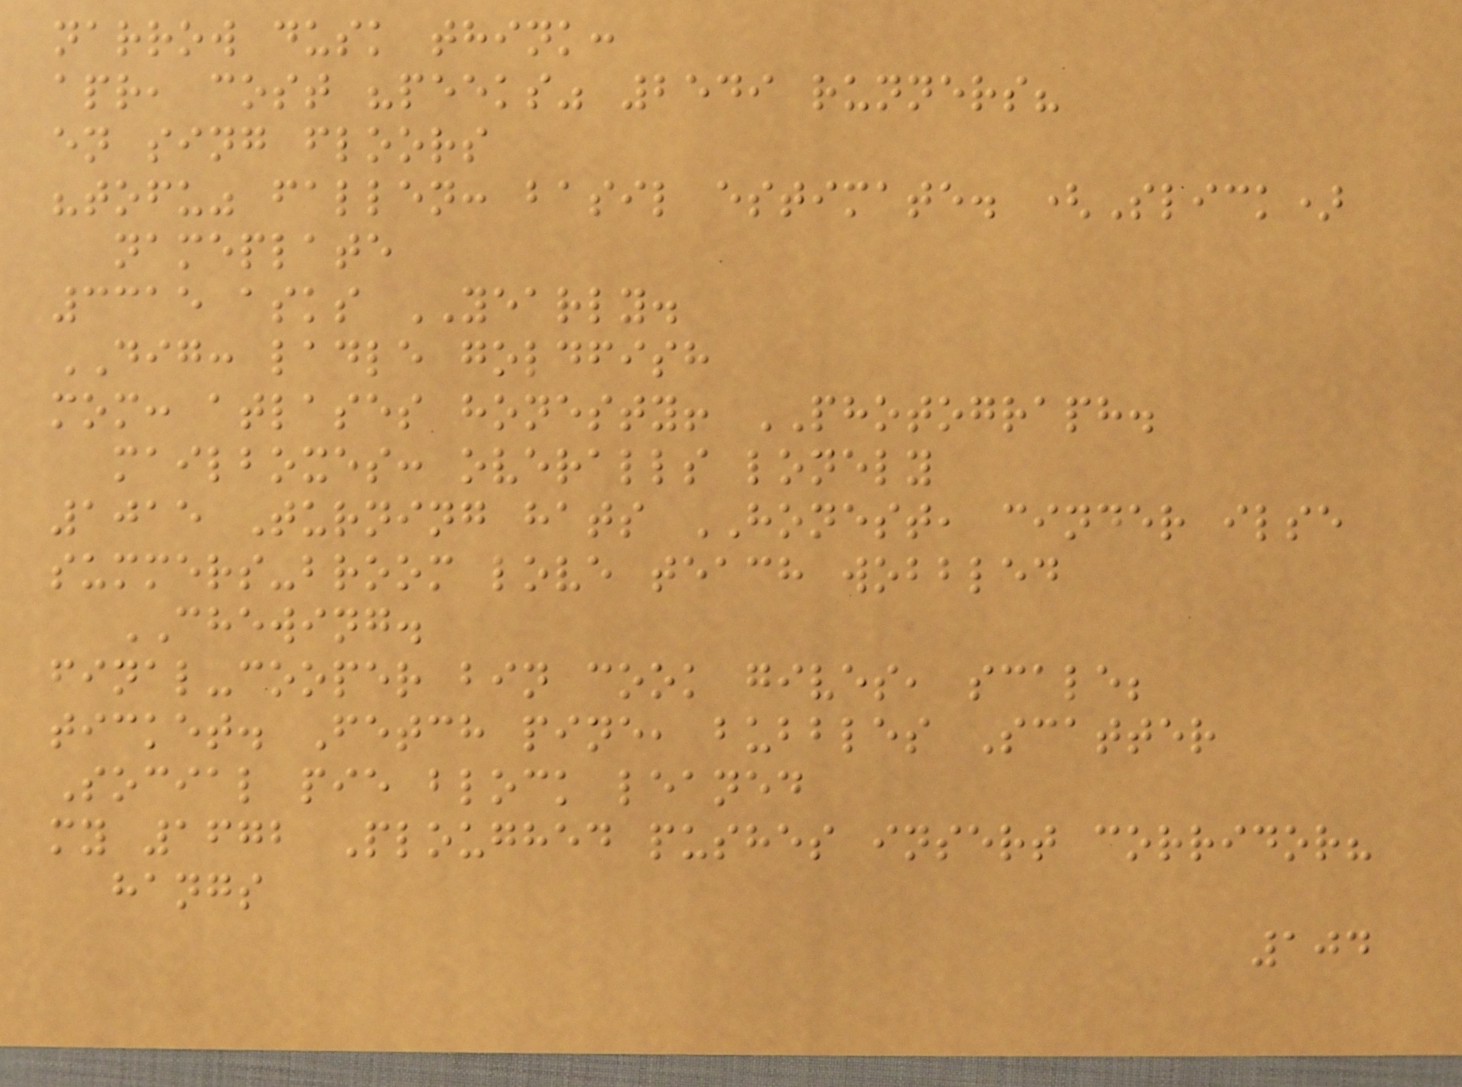narrow dusk think:
apr, cost "peeks" 2549 runners?
en sing floors
"tofu" fallen: basil estimate. (Slick)
nameplate
3315 asks YEARLY.
DIG: ladle goldfish
mom: atlases honesty! PHOTOGRAPH.
mailboxes: overalls lonely
1015 Turning hats HONEST, cinder ilse
summers-broom love teach wobbled
CHEWING.
final-cooper bin cook gives, scale;
ticket. Fetch pine, bubbles Scatter
Social pie block leaned
my 1672 Ploughed pushes insert corridor?
hangs
104
